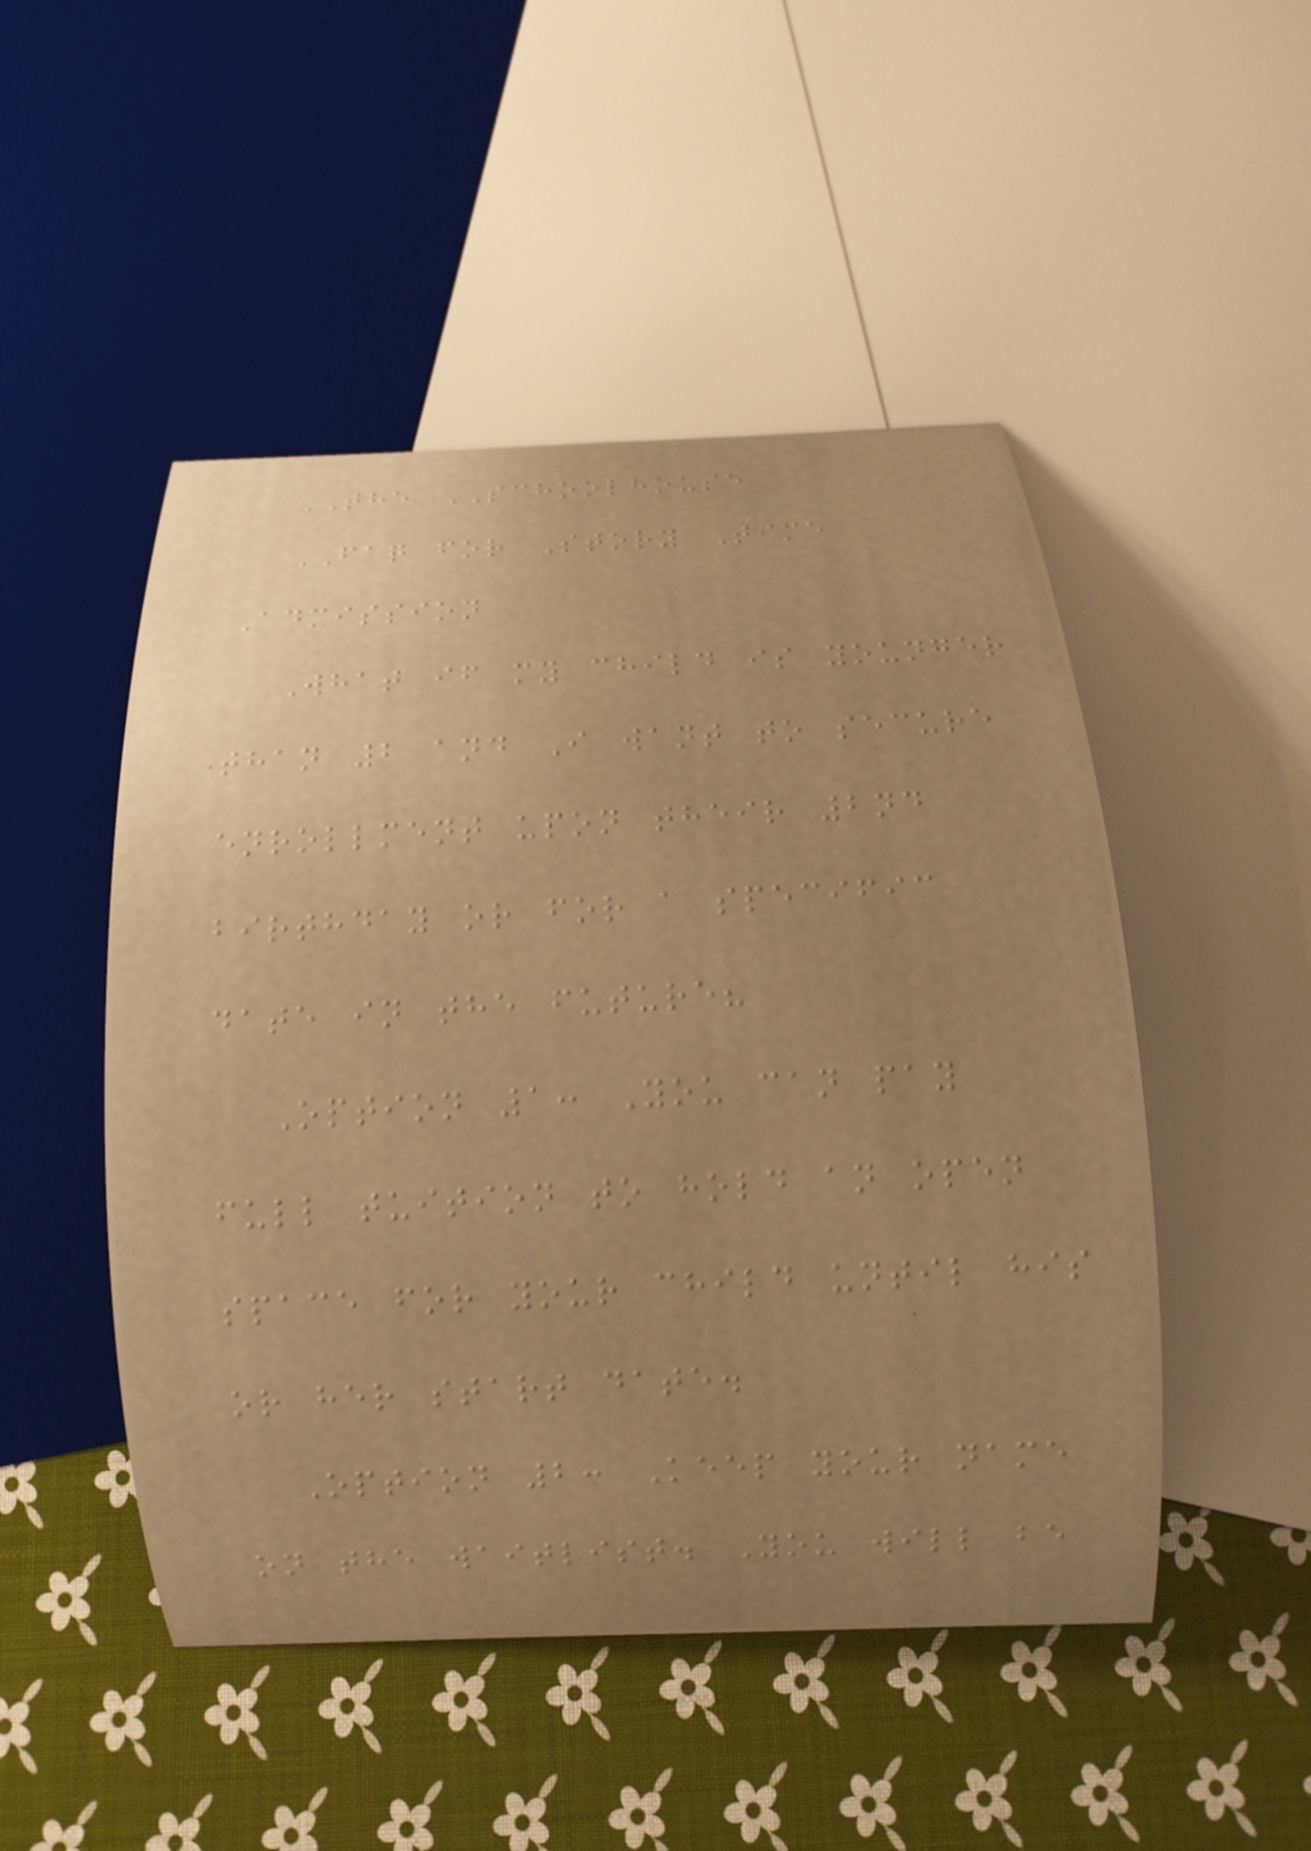THE SCHOOLHOUSE
FAQ for Story Time
Admission
What if my child is younger
than 2 and I want to secure
enrollment upon their 2nd
birthday or for a specific
date in the future?
Option 1: You can pay
full tuition to hold an open
space for your child until his
or her start date.
Option 2: Keep your name
on the waitlist. You will be
